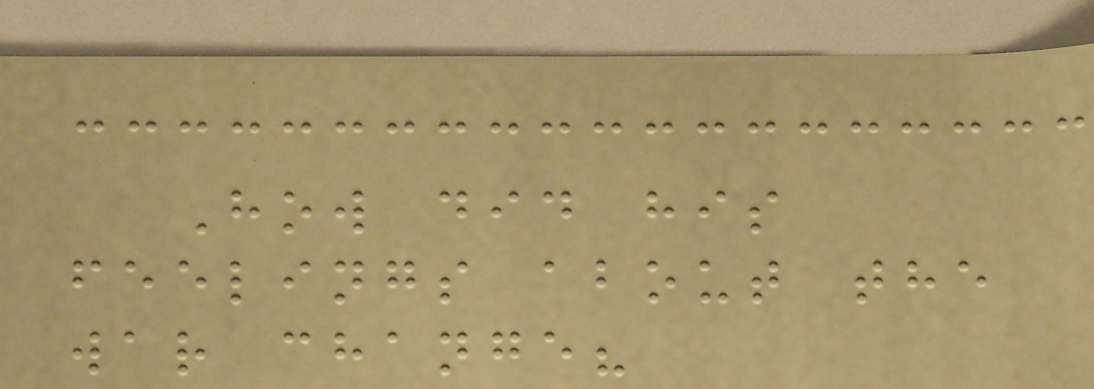How did his
feelings about the
war change?
